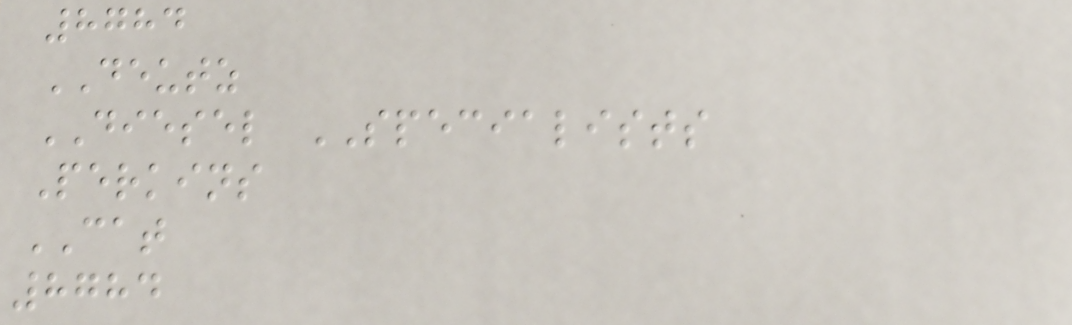8784
DEUTZ
DIESEL SPECIALISTS
Perkins
CAT
8784
